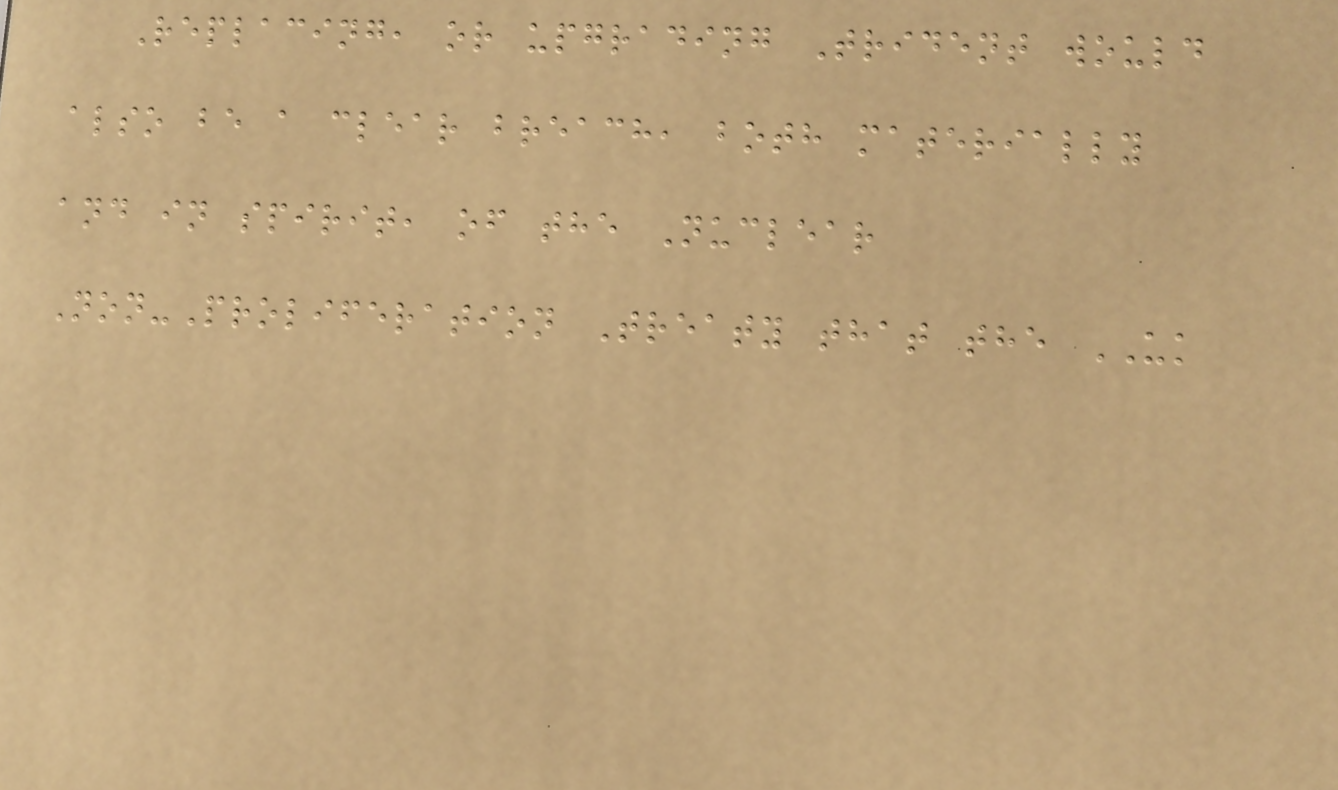Replacing, or upgrading Trident would
also be a clear breach, both materially
and in spirit, of the Nuclear
Non-Proliferation Treaty that the UK
